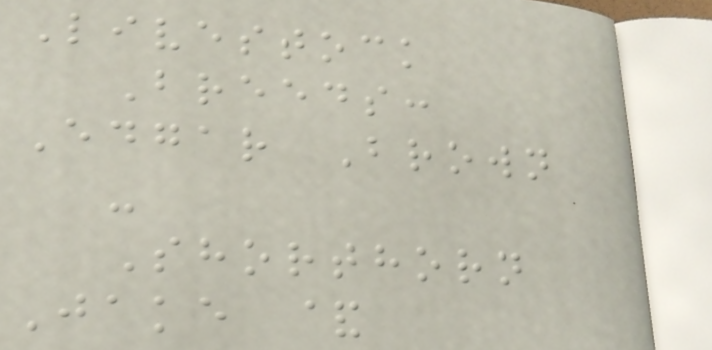Livestock
Breeds:
Edgar Brown
-
Shorthorn
Jake &
